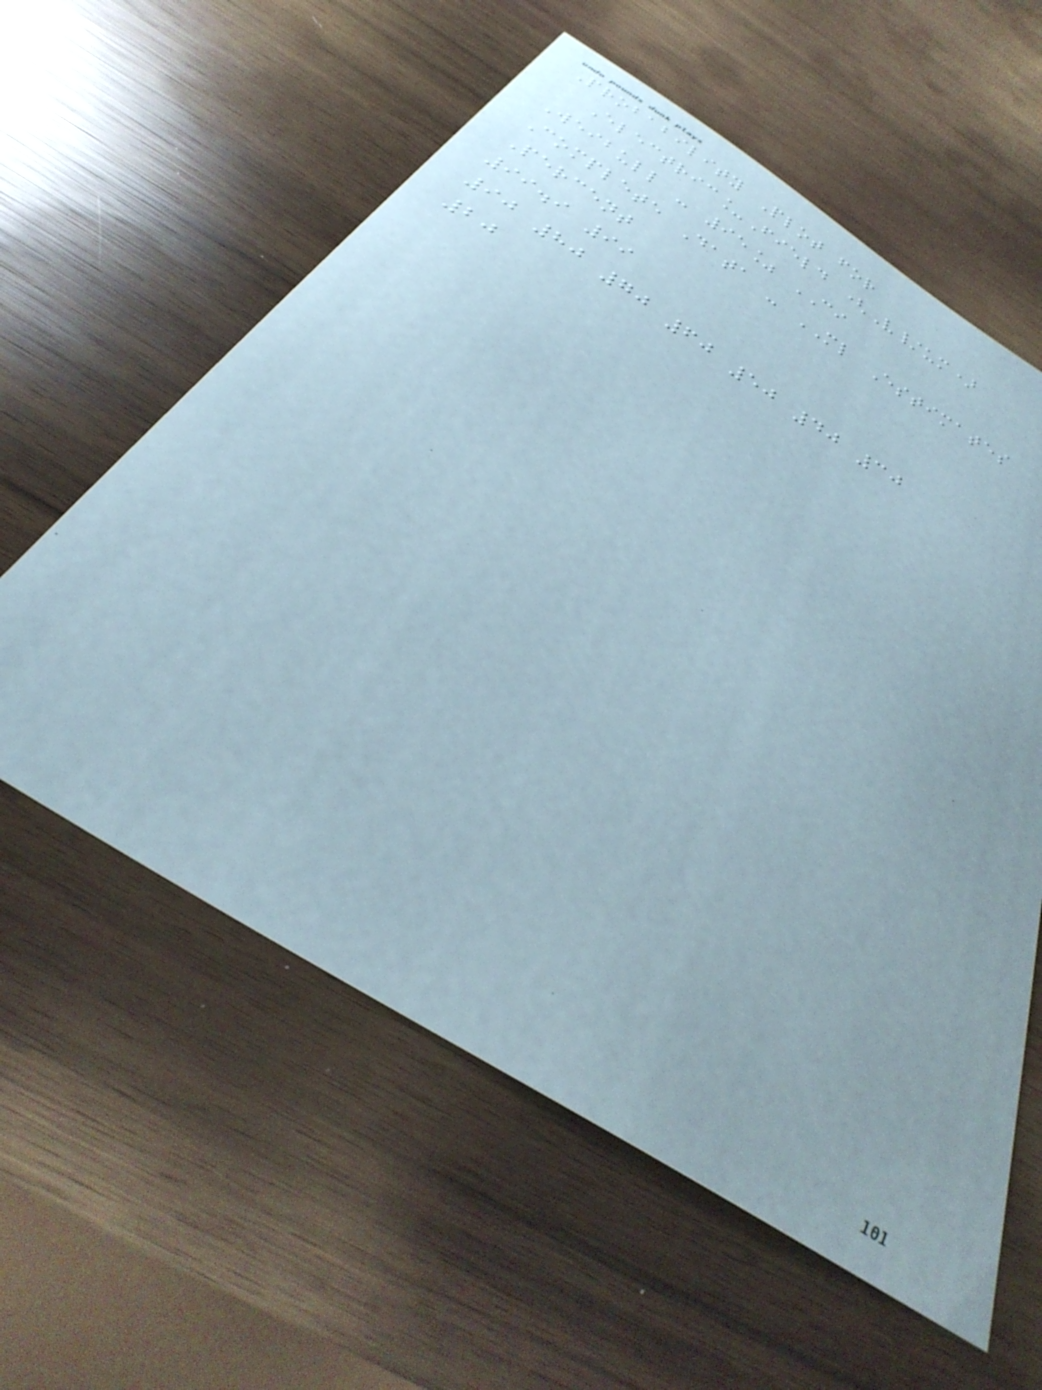Probability Plot for
Electric_Field (V/um)
Weibull - 95% CI
Complete Data - ML Estimates
Percent
99.9 99
90 80 70 60 50 40 30
20
